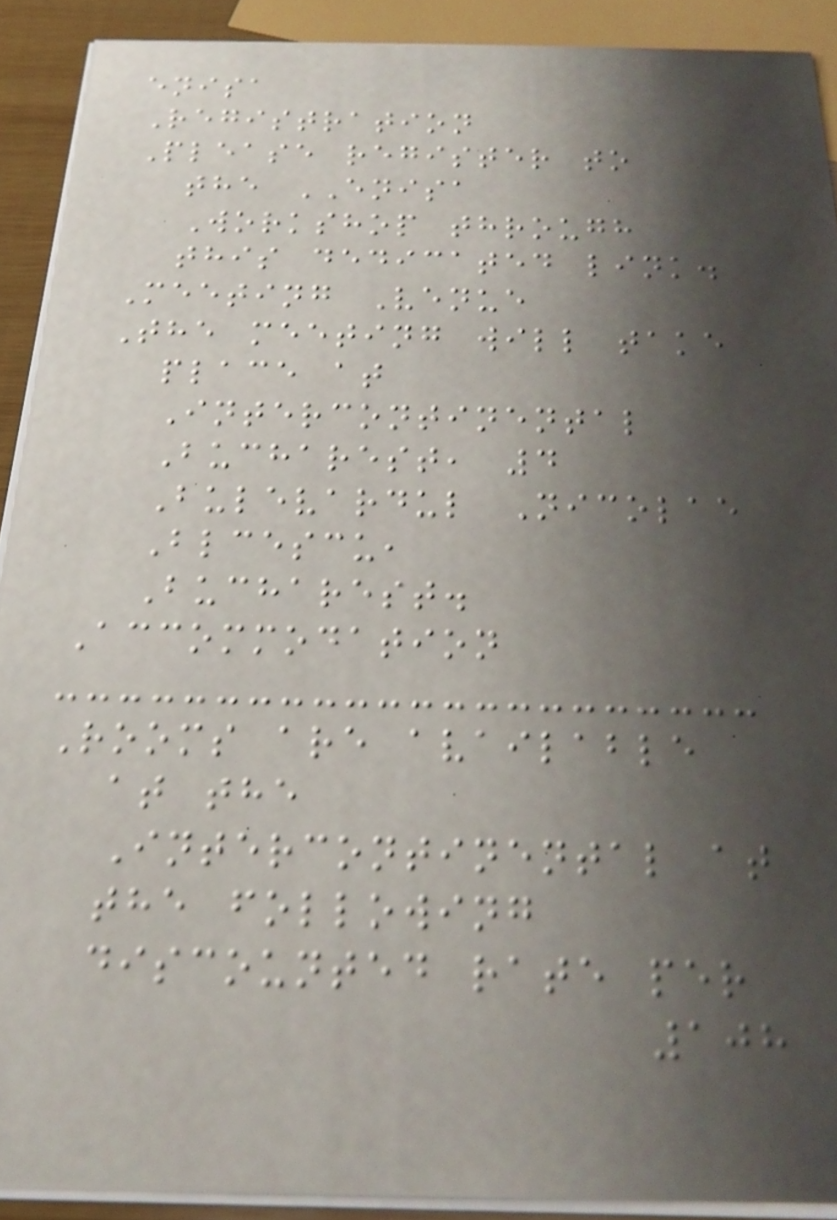enisa
Registration
Please register to
the ENISA
Workshop through
this dedicated link.
Meeting Venue
The meeting will take
place at
Intercontinental
Bucharest, 4
Bulevardul Nicolae
Blcescu,
Bucharest.
Accommodation
Rooms are available
at the
Intercontinental at
the following
discounted rate per
108
